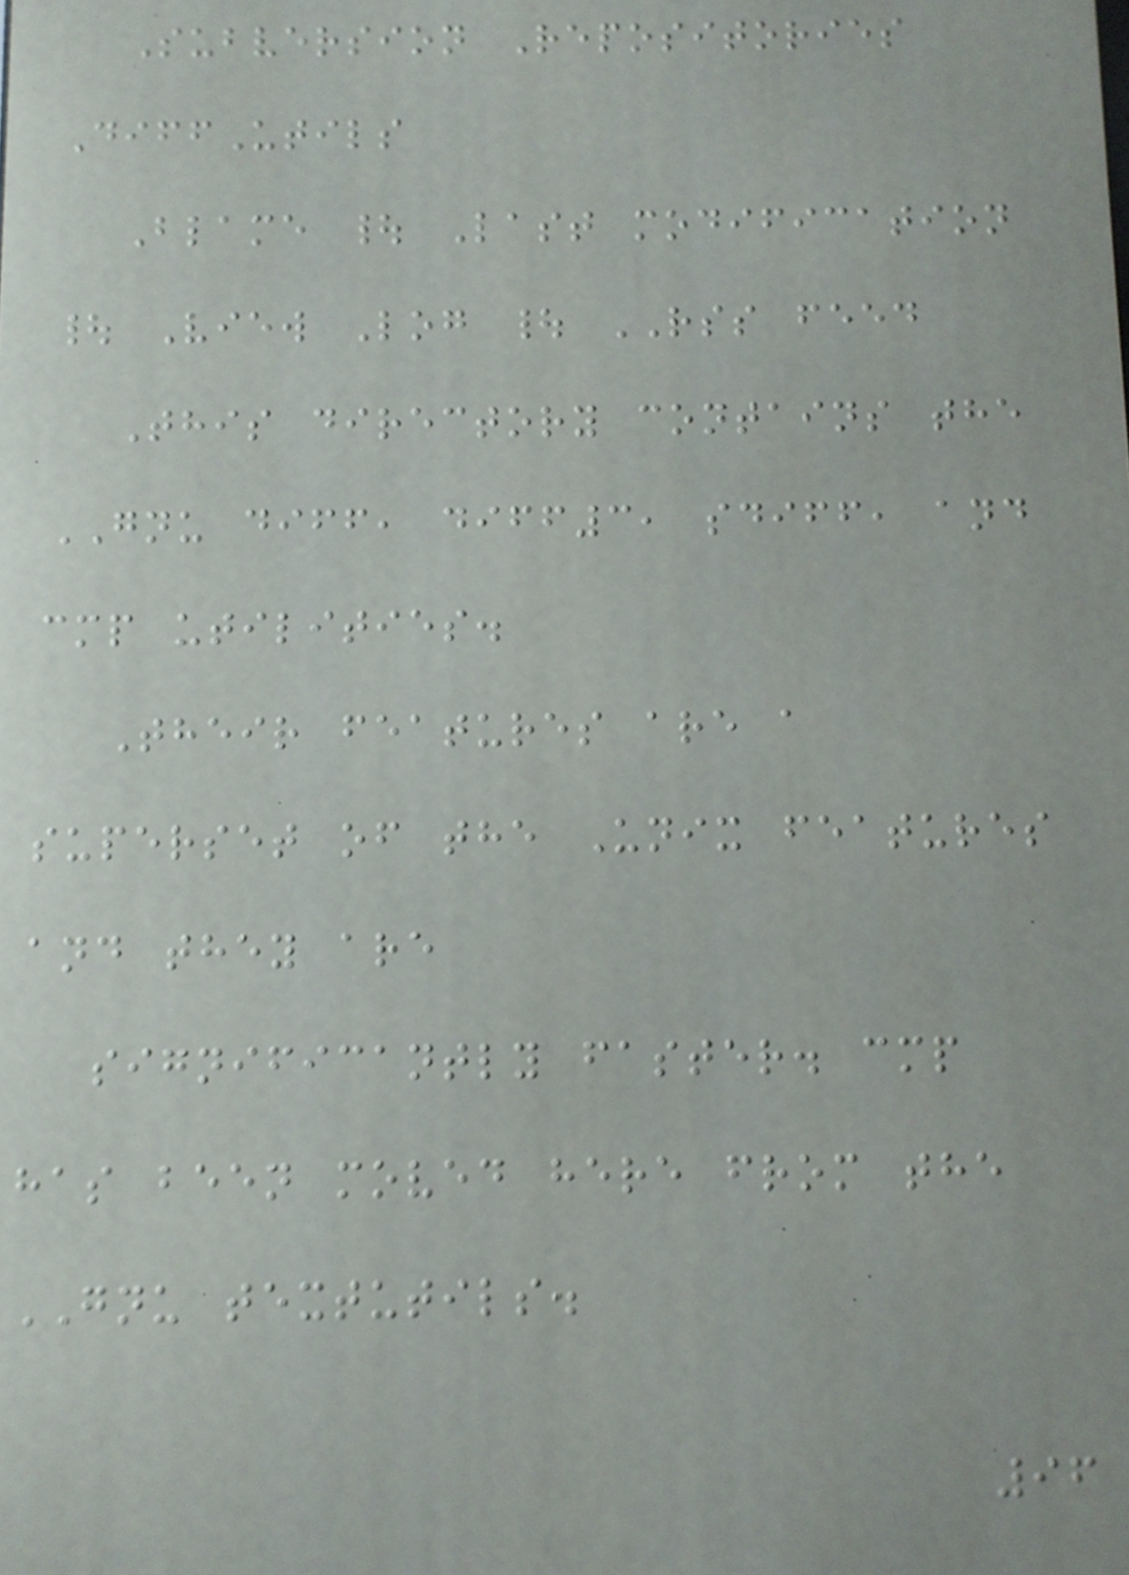Subversion Repositories
DiffUtils
Blame | Last modification
| View Log | RSS feed
This directory contains the
GNU diff, diff3, sdiff, and
cmp utilities.
Their features are a
superset of the Unix features
and they are
significantly faster. cmp
has been moved here from the
GNU textutils.
96
